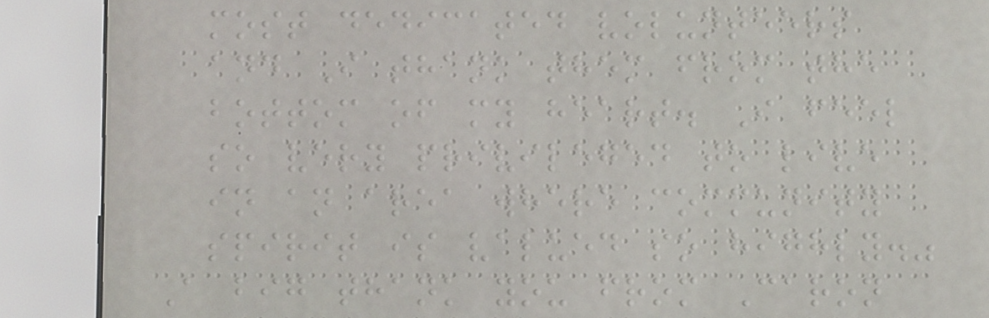most dedicated volunteers
and I thank them from the
bottom of my heart. I feel
so very privileged to live
in an area where community
spirit is valued so highly."
A big thank you from Caron
